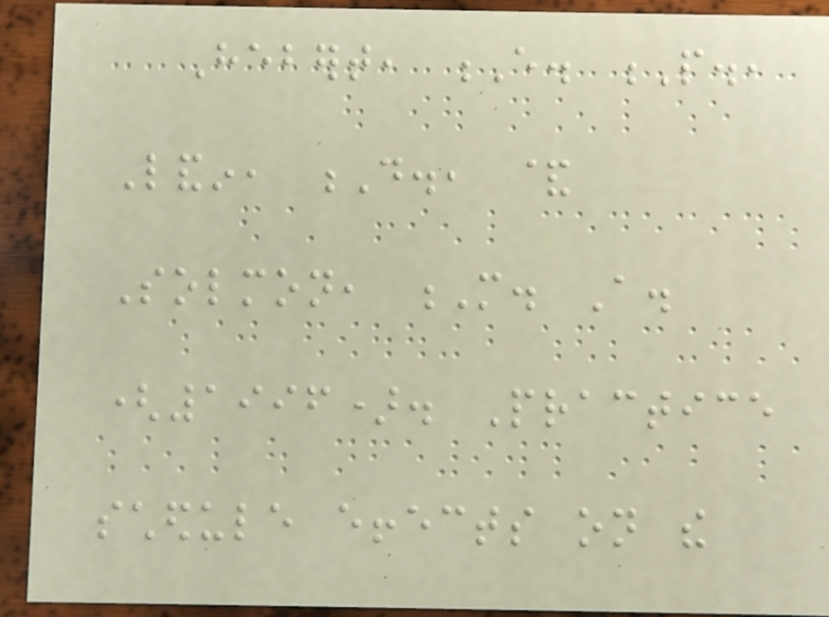Hebert, E. P.,
Landin, D., &
Solmon, M. A.
(1996). Practice
schedule effects on the
